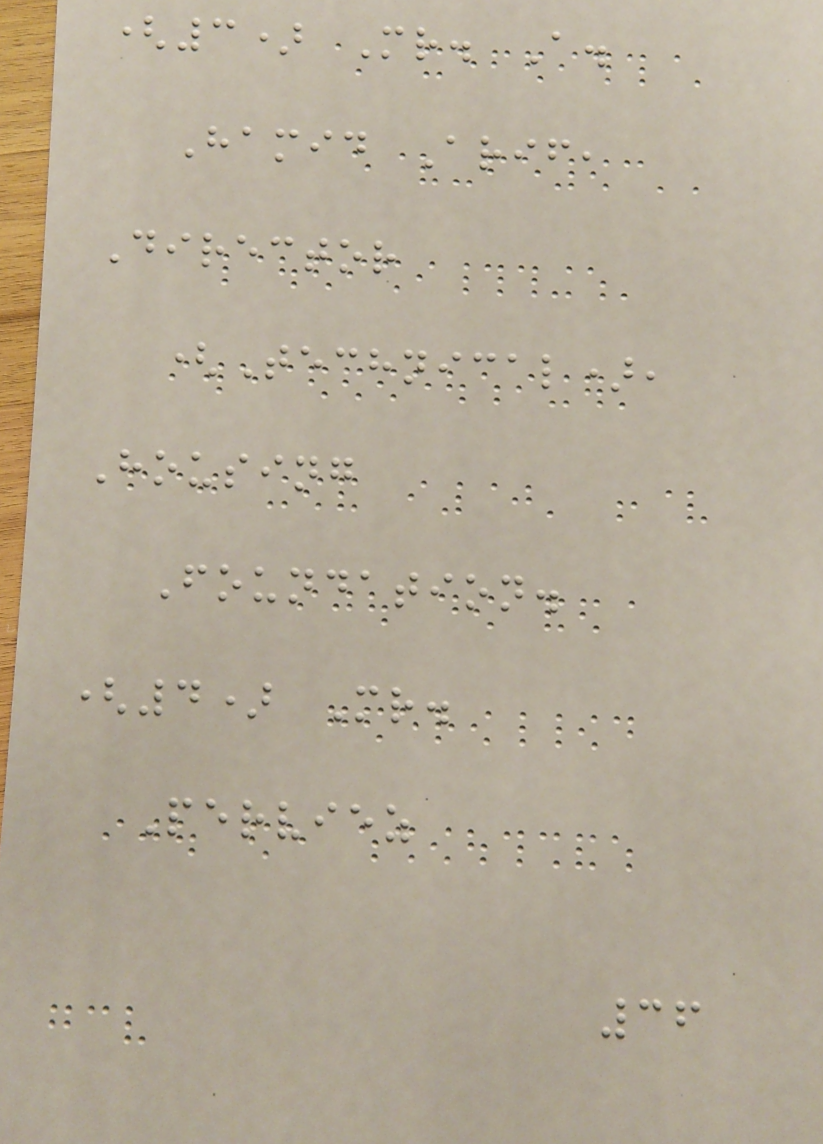(3) Mr. A.
Hamid Arif,
Director
(Technical),
Housing
Foundation.
(4) Mr.
Perviez
36
